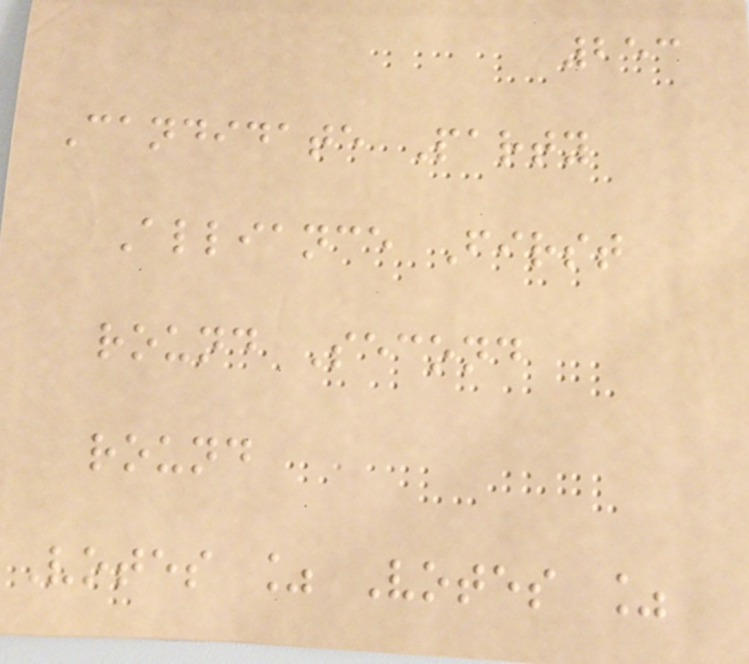253
Candidate Party
Alliance First
round Second
round
Votes % Votes %
